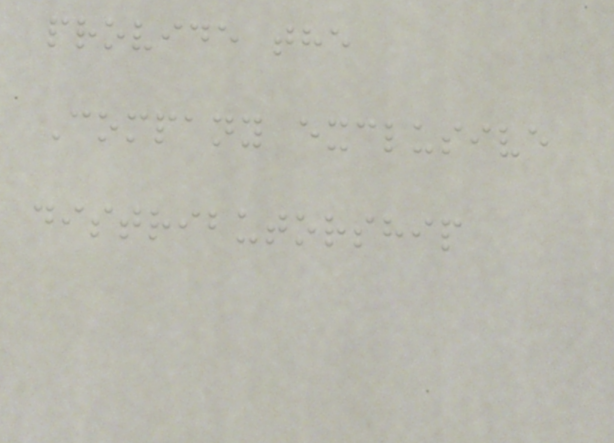provide the
Company exclusive
distributorship
